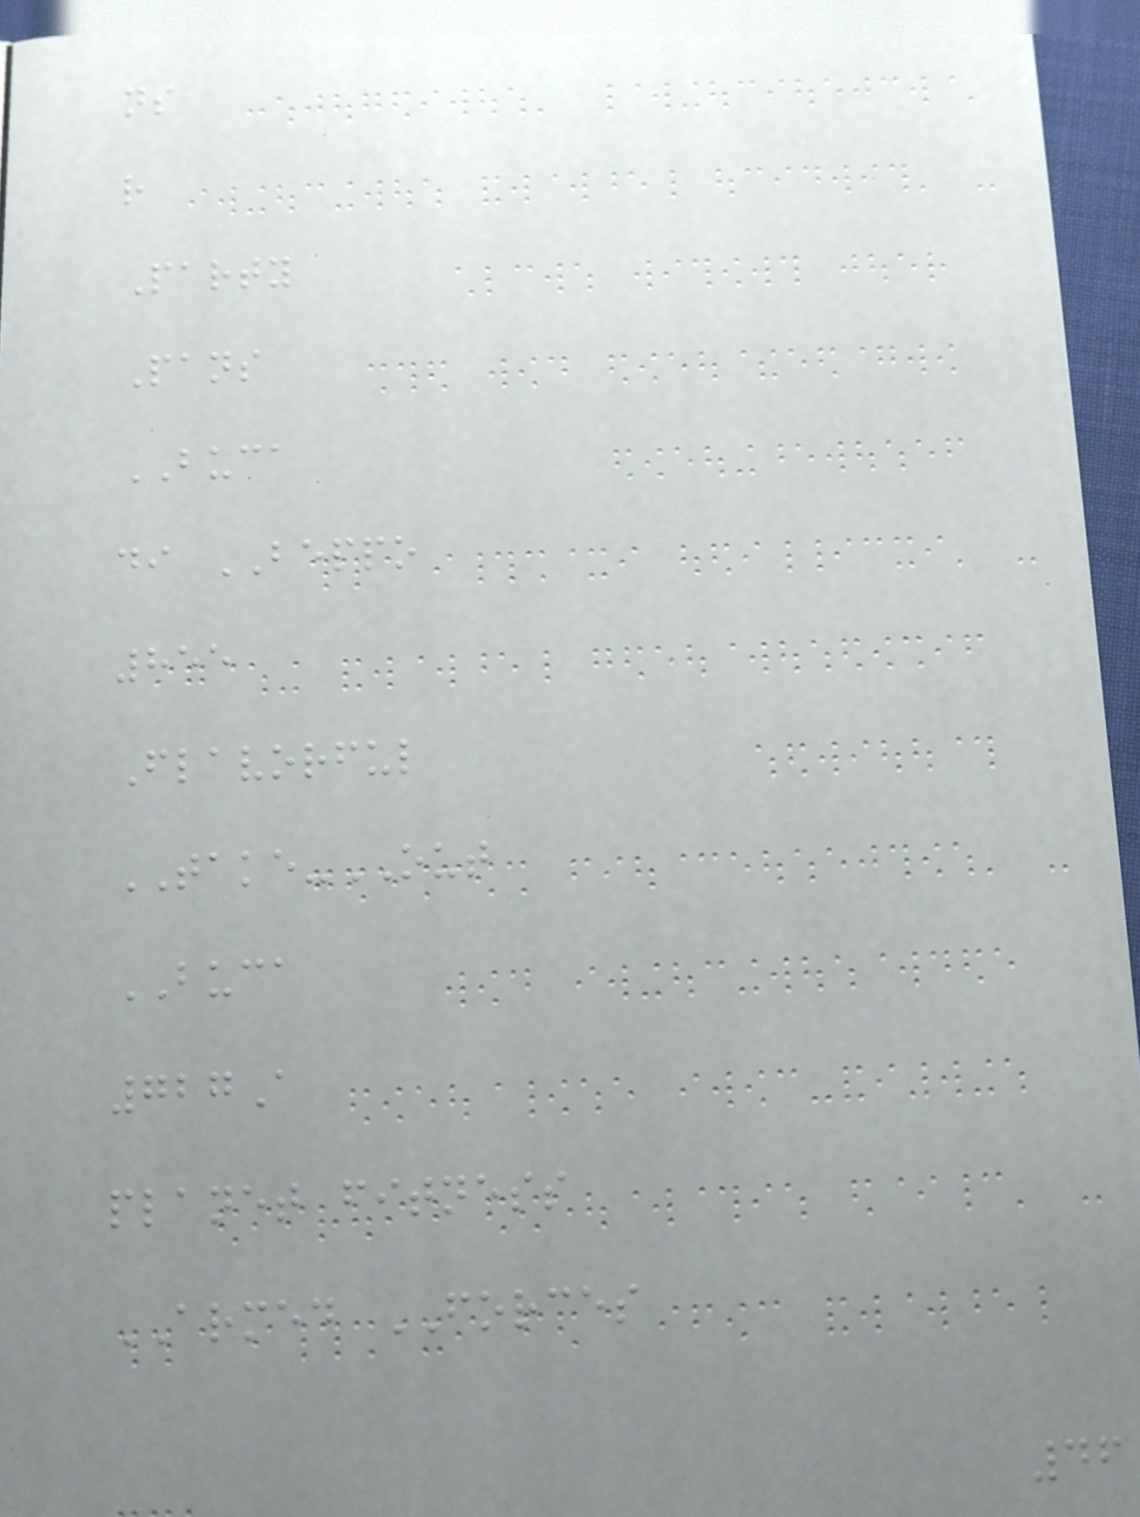ns
r
Party
Pans
BUCA
di BEPPO
855
Flavorful
TAKE-OUT
BUCA
727A
planet fitness
ARMED FORCES
46
